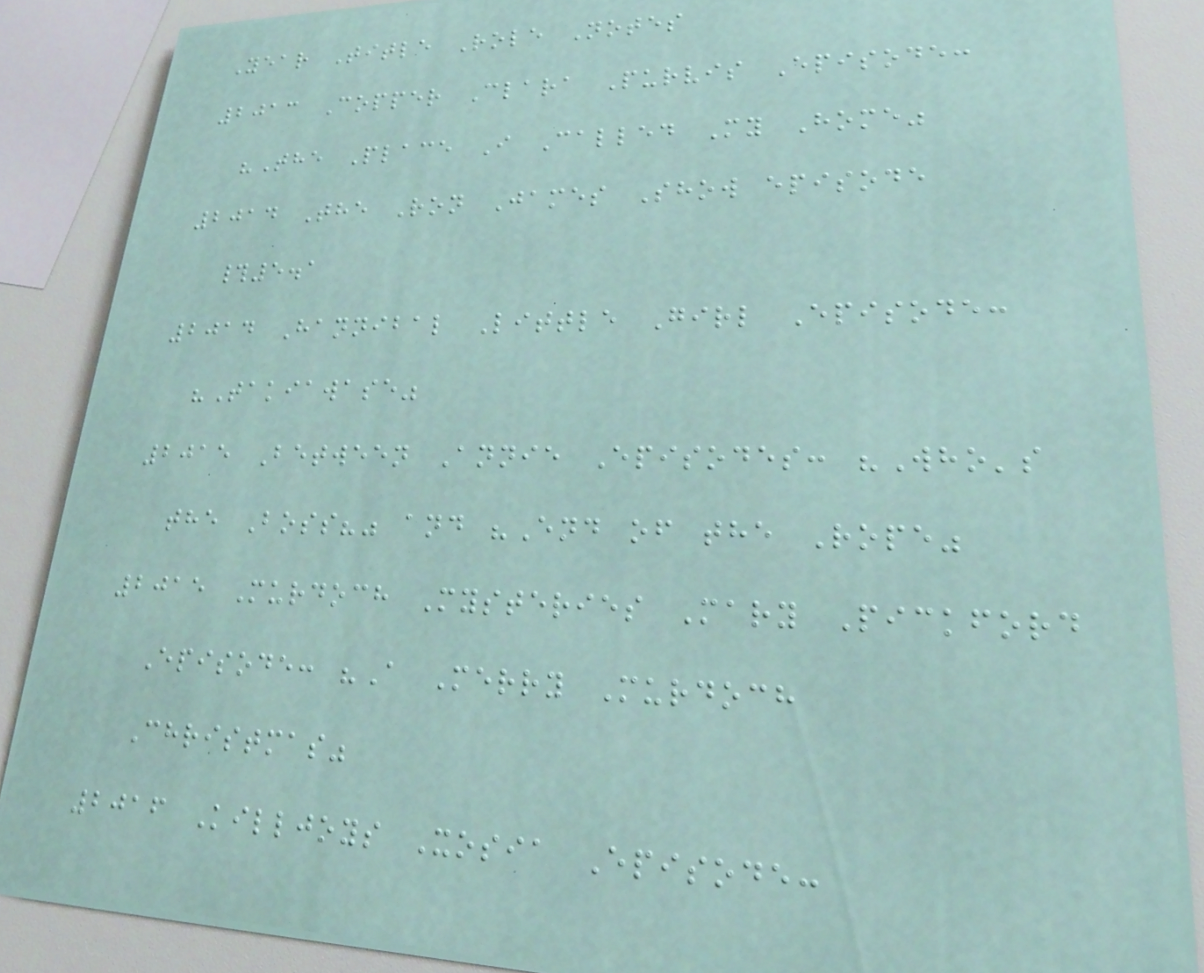Year Title Role Notes
2013 Copper Clara Purvis Episode:
"The Place I Called My Home"
2014 The Ron James Show episode
#5.1
2014 Hannibal Little Girl Episode:
"Takiawase"
2015 Between Annie Episodes: "Who's
the Boss?" and "End of the Rope"
2015 Murdoch Mysteries Mary Pickford
Episode: "A Merry Murdoch
Christmas"
2016 Killjoys Xosia Episode:
